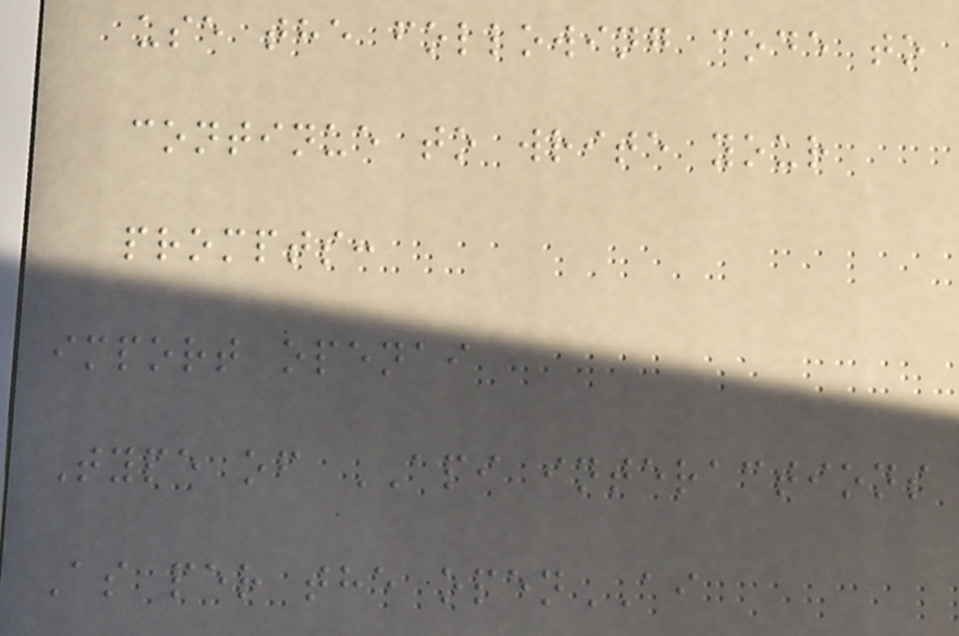use the following code to
continue to write your
prompts:
import openai
Type of API interactions
As per the openAI
